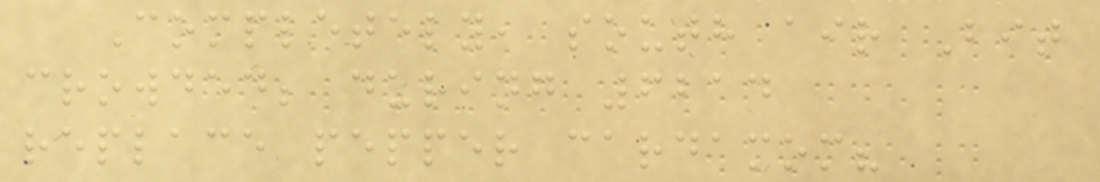Completely, south air Bit
crowded; during 6214
replace pepper cardamom?
